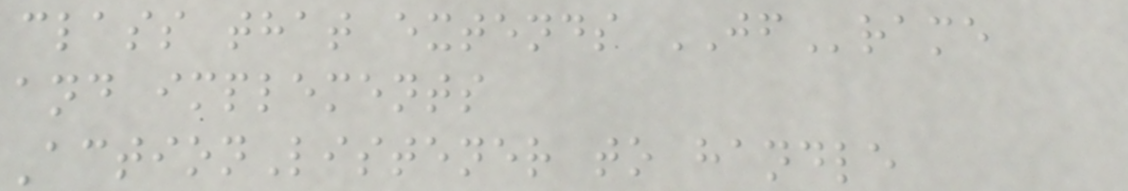class that extends JFrame
and implements
ActionListener to handle
